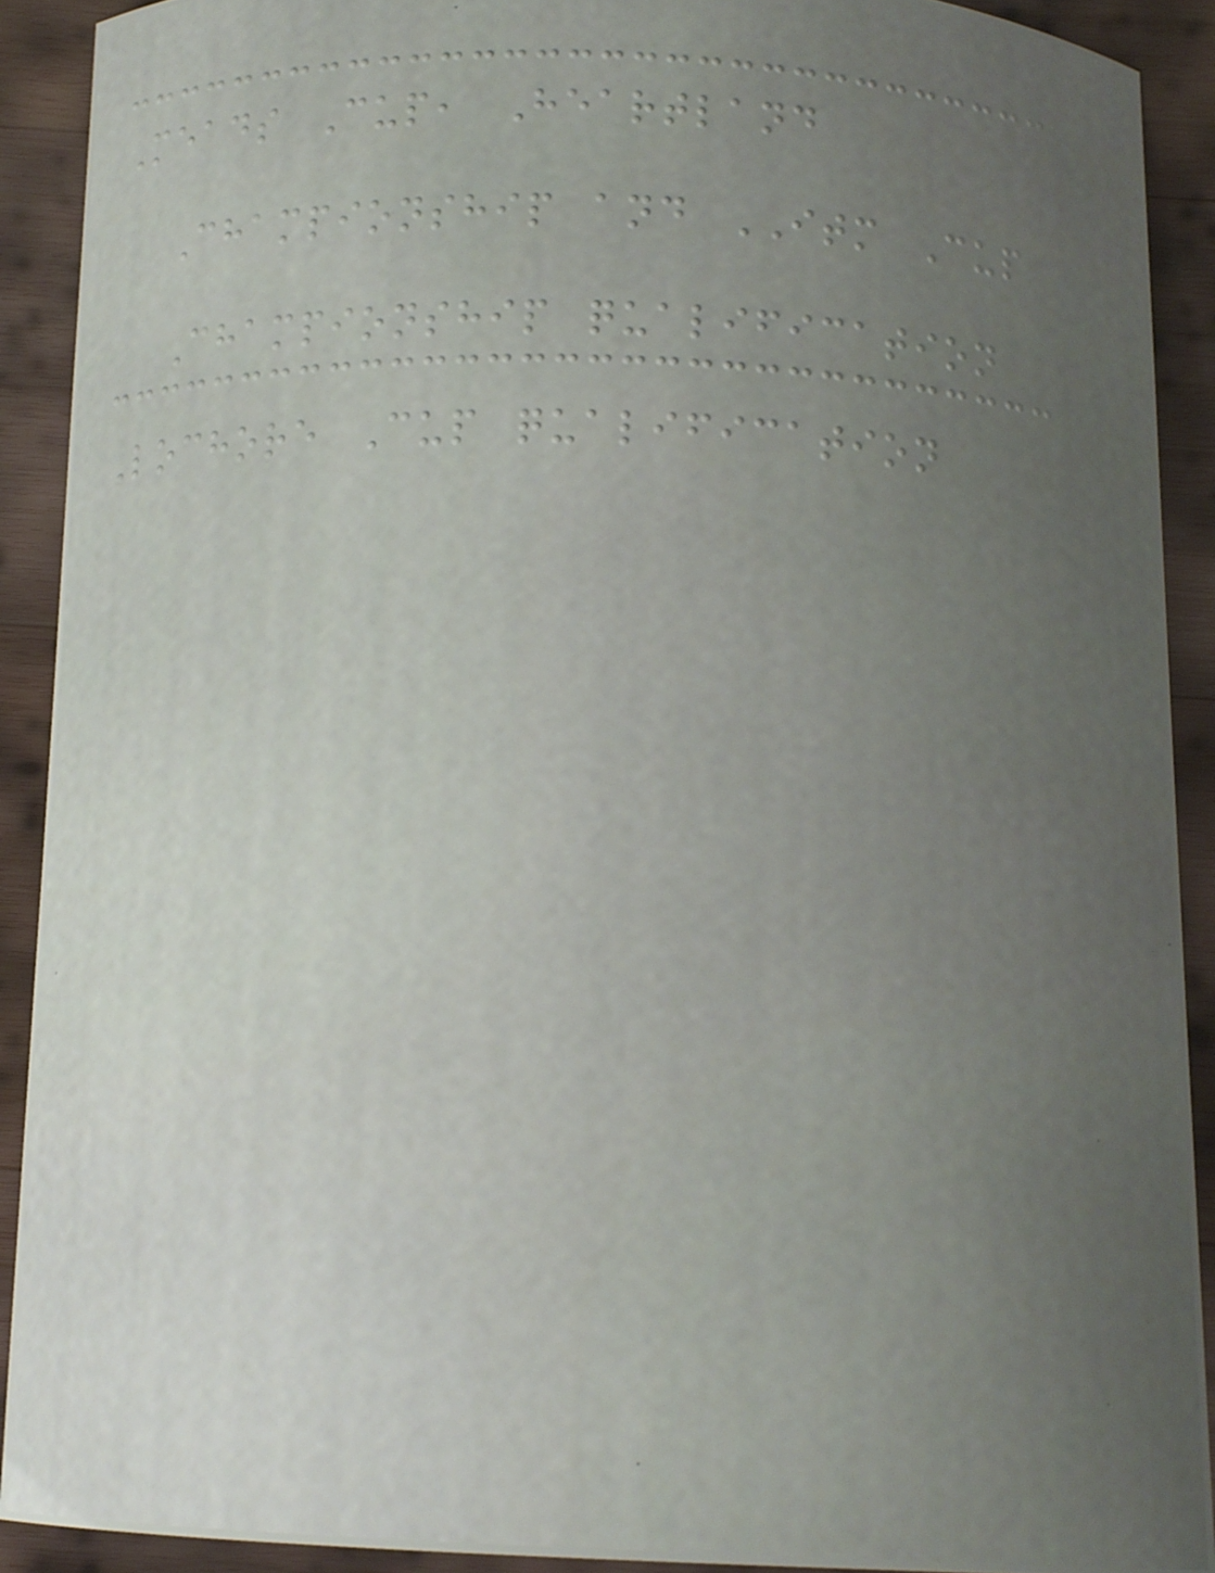Meads Cup, Heartland
Championship and ITM Cup
Championship qualification
Lochore Cup qualification
